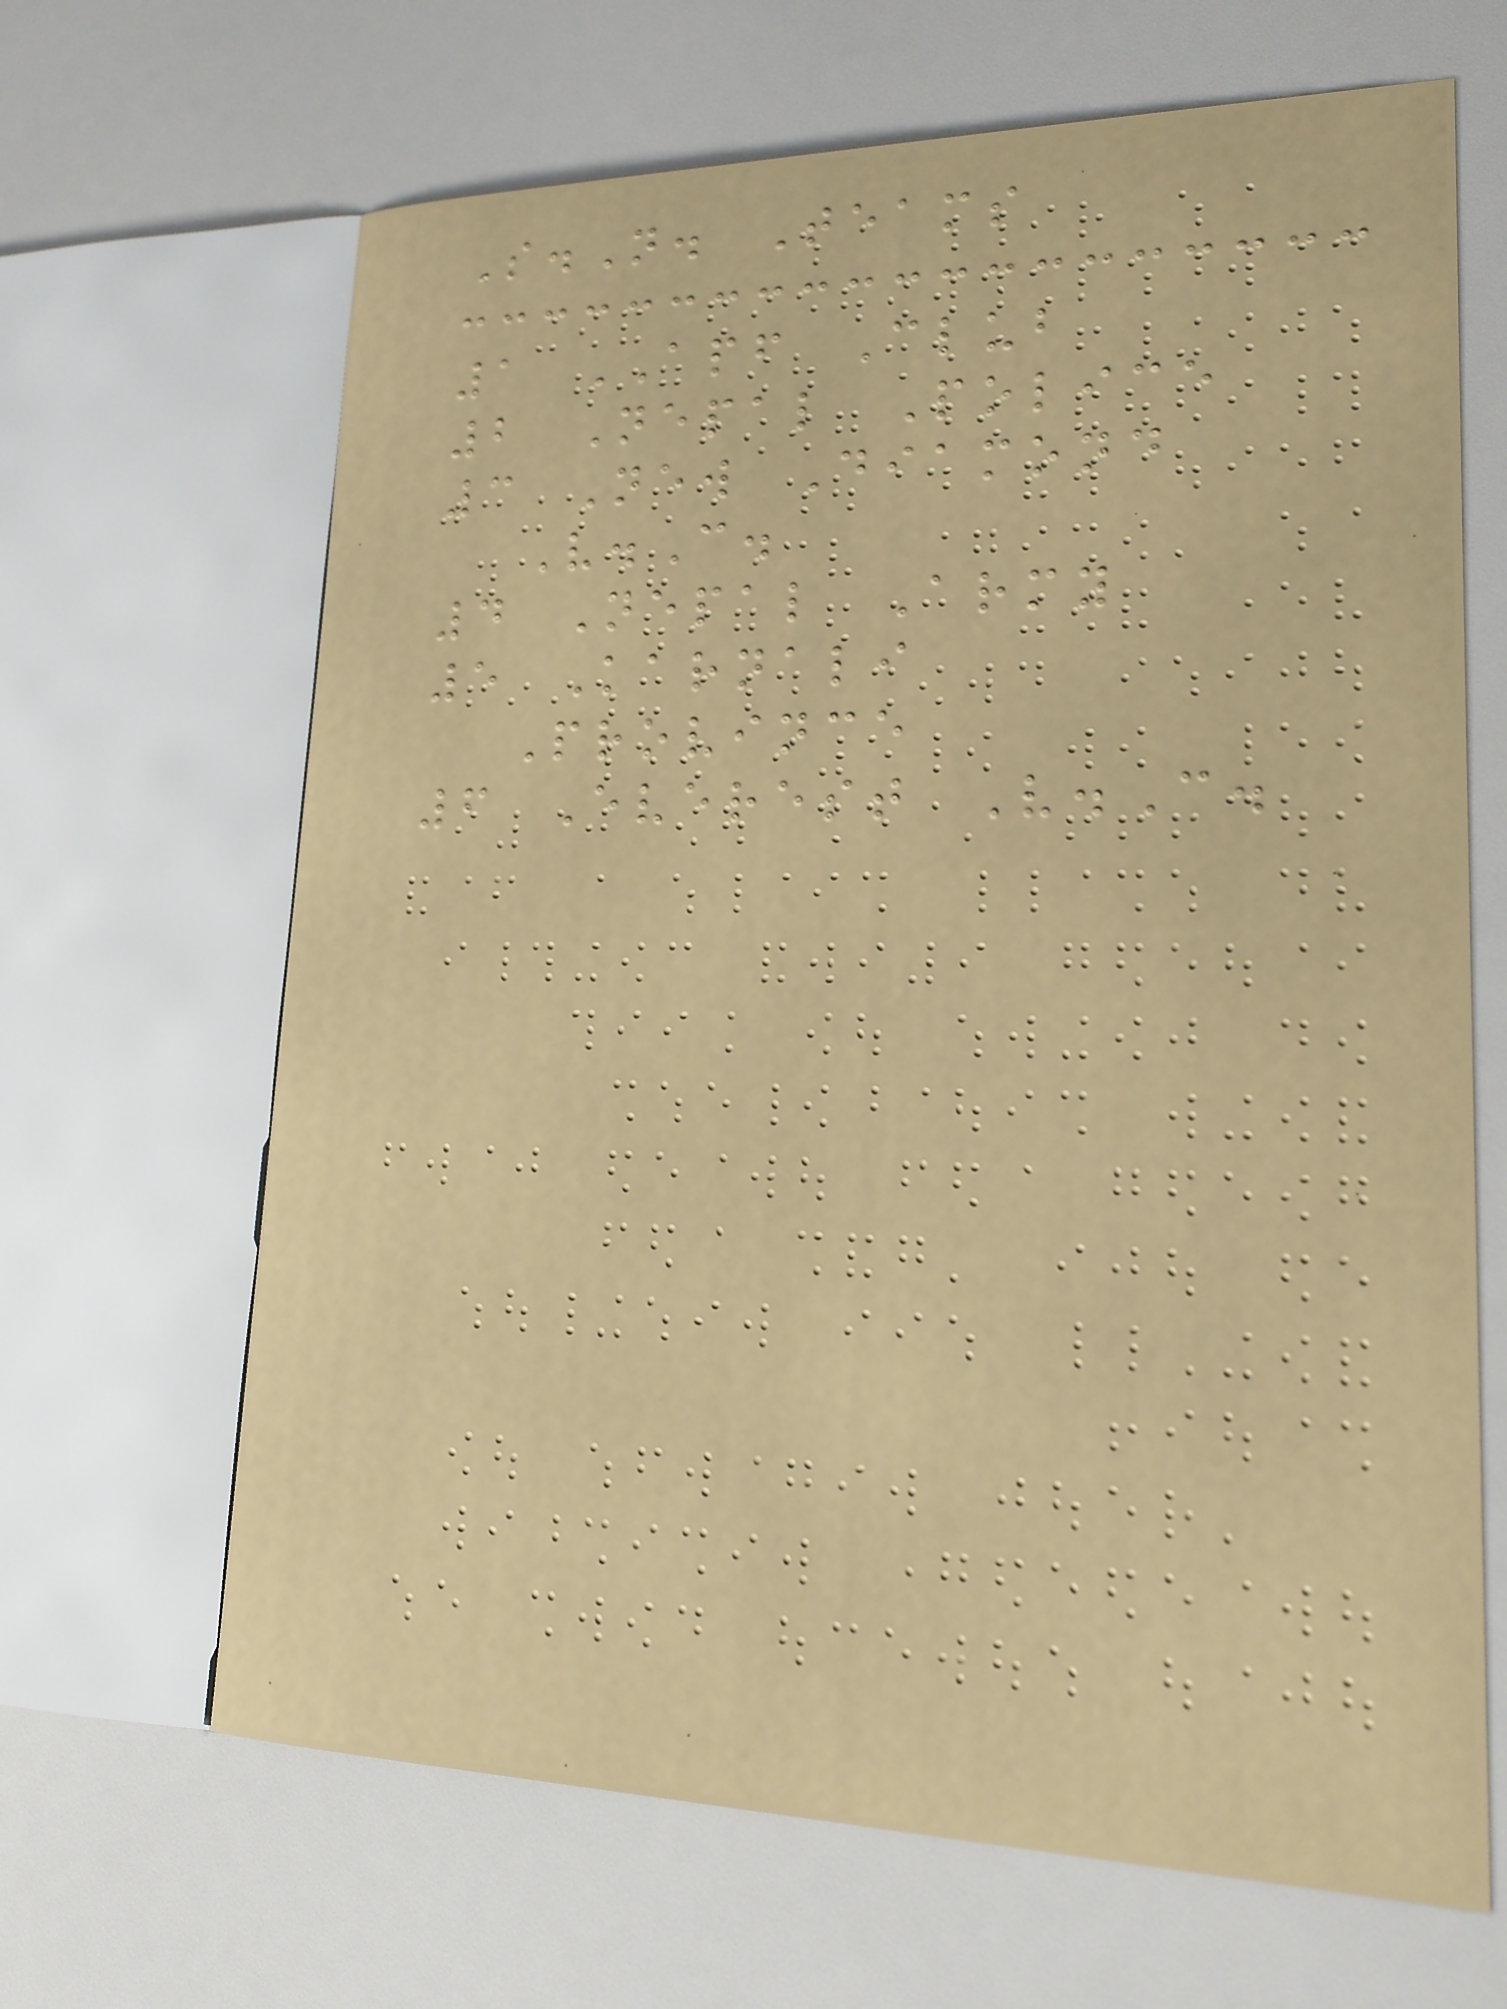S.N. Teams
1 APF Club
2 Nepal Police
3 New Diamond
V.C.
4 Nepal Army
5 Karnali
Province
6 Everest V.C.
